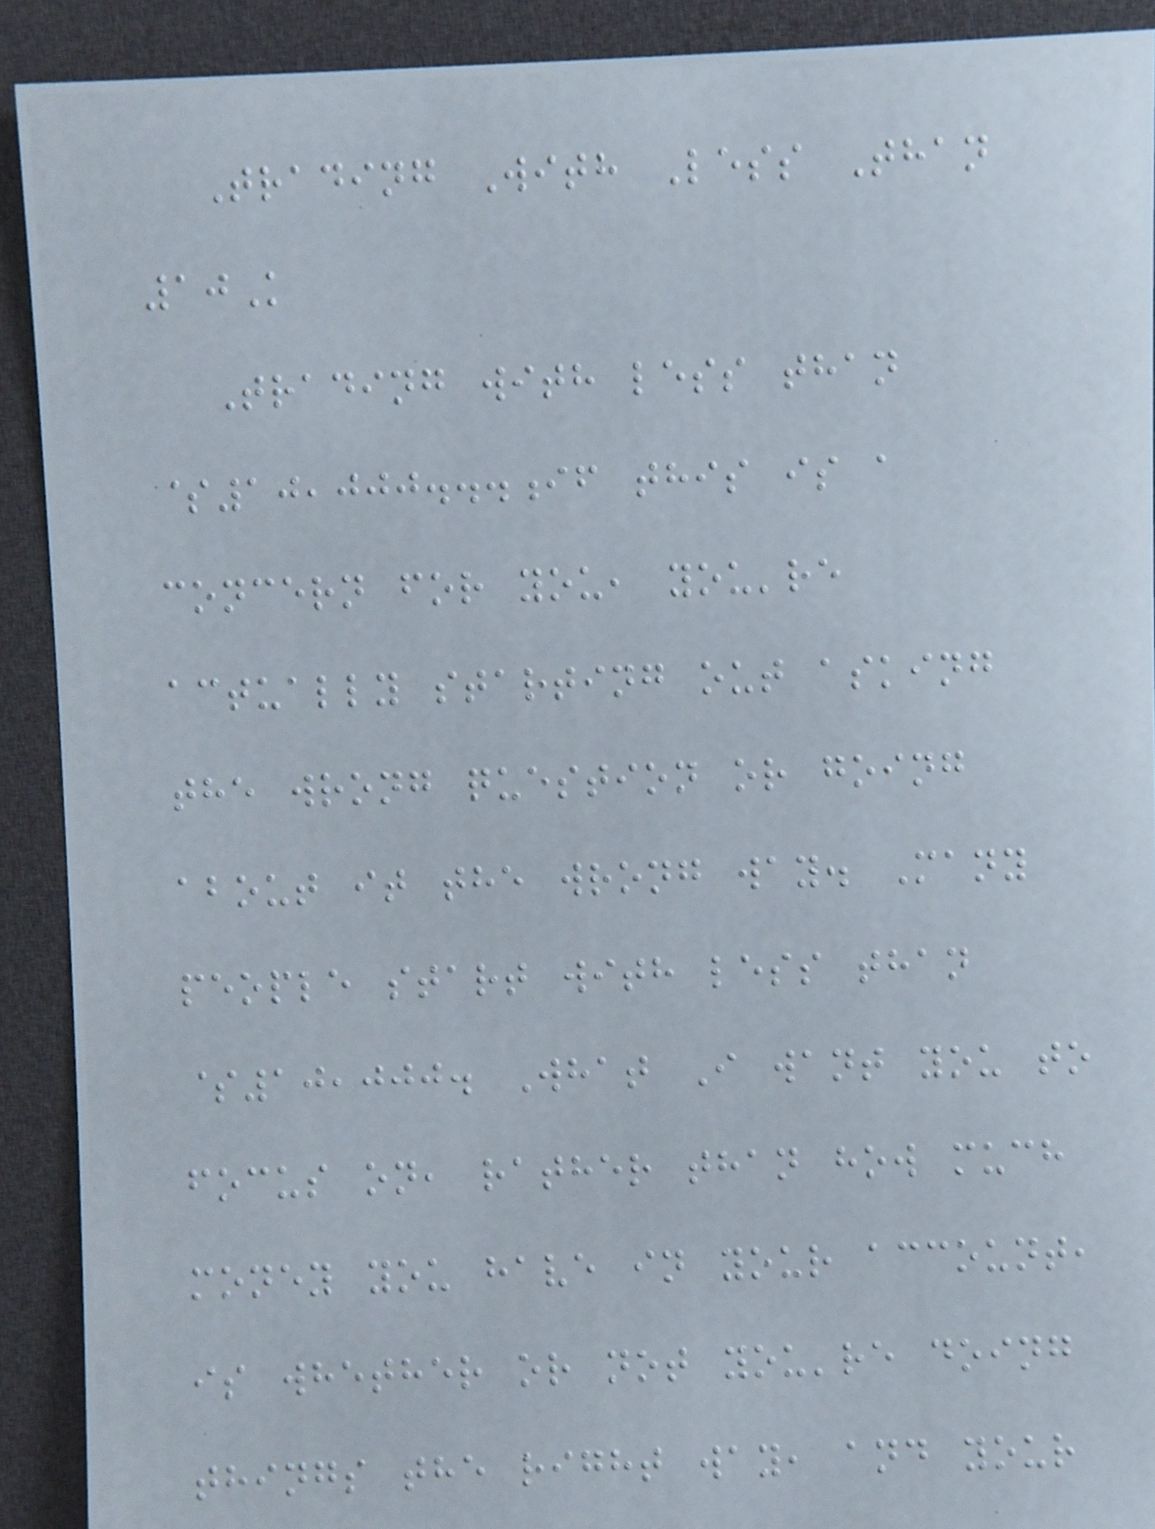Trading With Less Than
10K
Trading with less than
$10,000...if this is a
concern for you, you're
actually starting out asking
the wrong question or going
about it the wrong way. Many
people start with less than
$10,000. What I want you to
focus on, rather than how much
money you have in your account,
is whether or not you're doing
things the right way, and your
